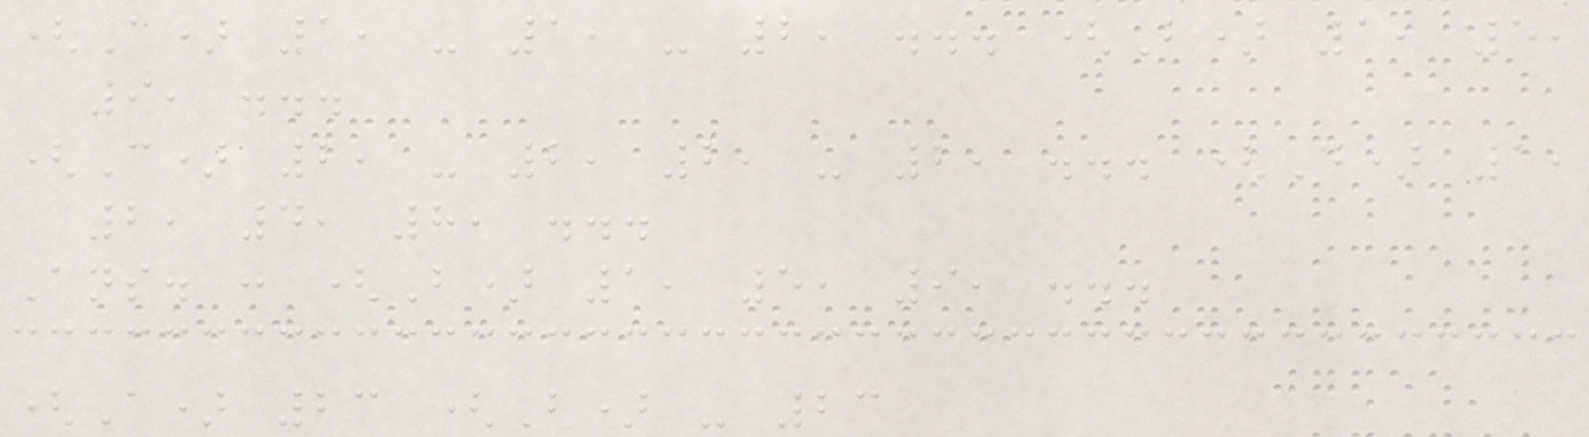(A) 1, - 1, - 2, ... (B) 1, 5,
9, ...
(C) 2, - 2, 2, - 2, ... (D) 1,
2, 4, 8, ...
Ans. : (B) 1, 5, 9, ...
(A) 23 (B) - 23
